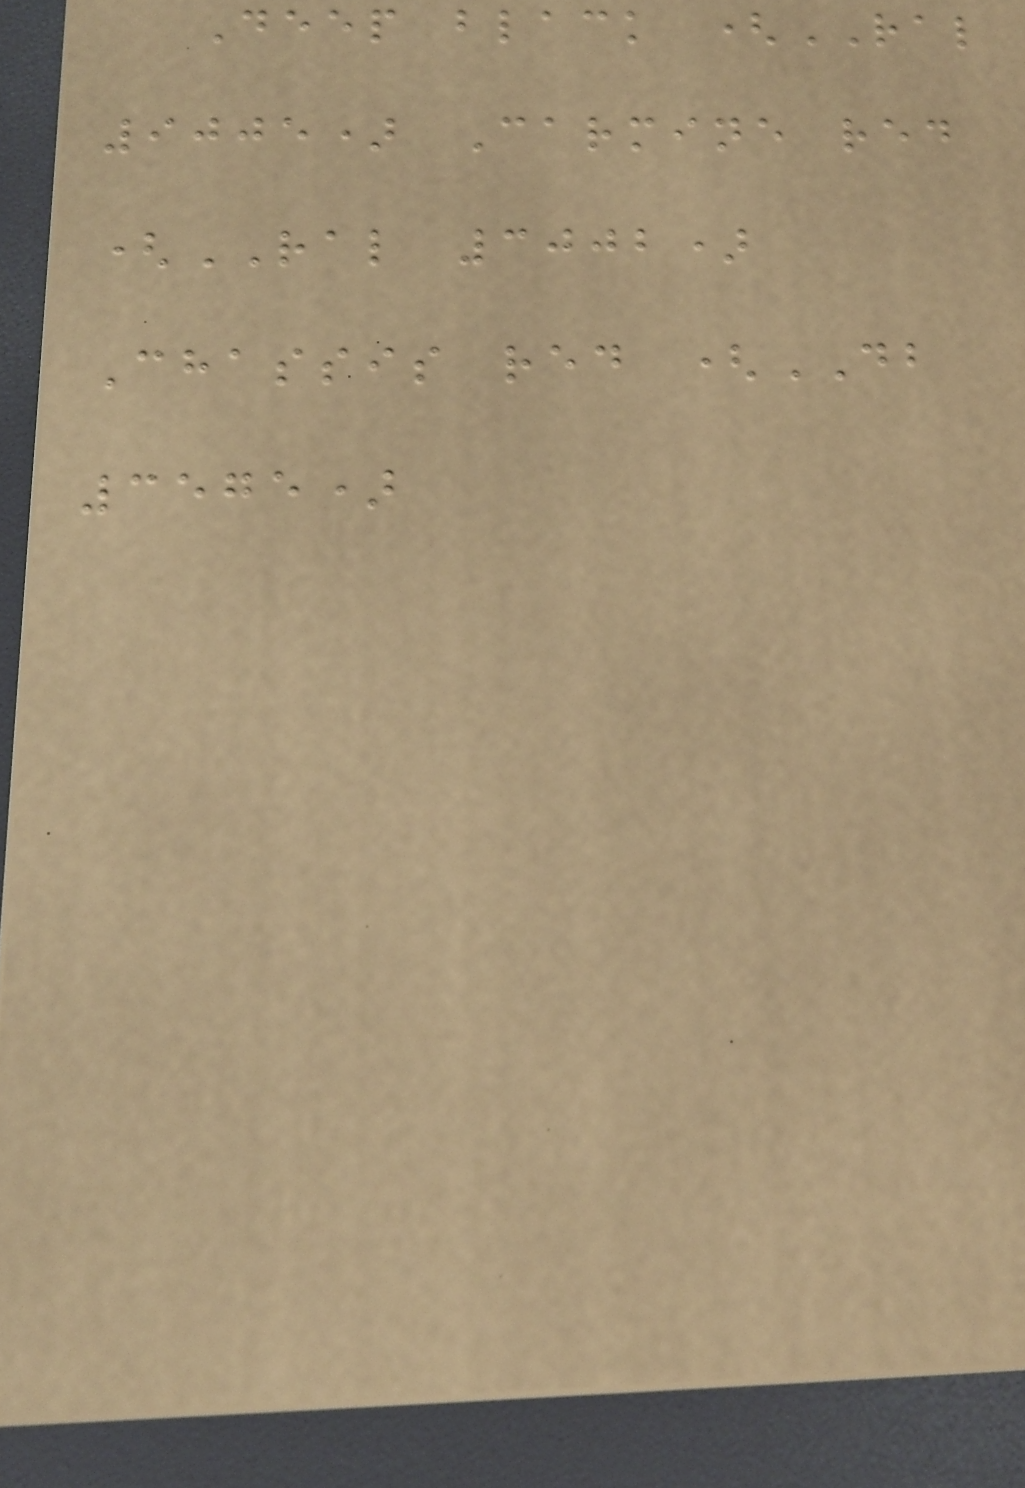Deep black (RAL
9005) Carmine red
(RAL 3002)
Chassis red (DB
3575)
